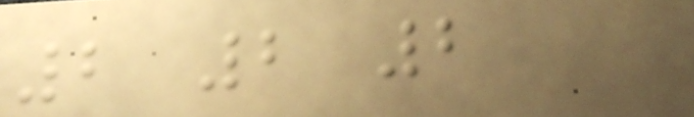2 2 2
